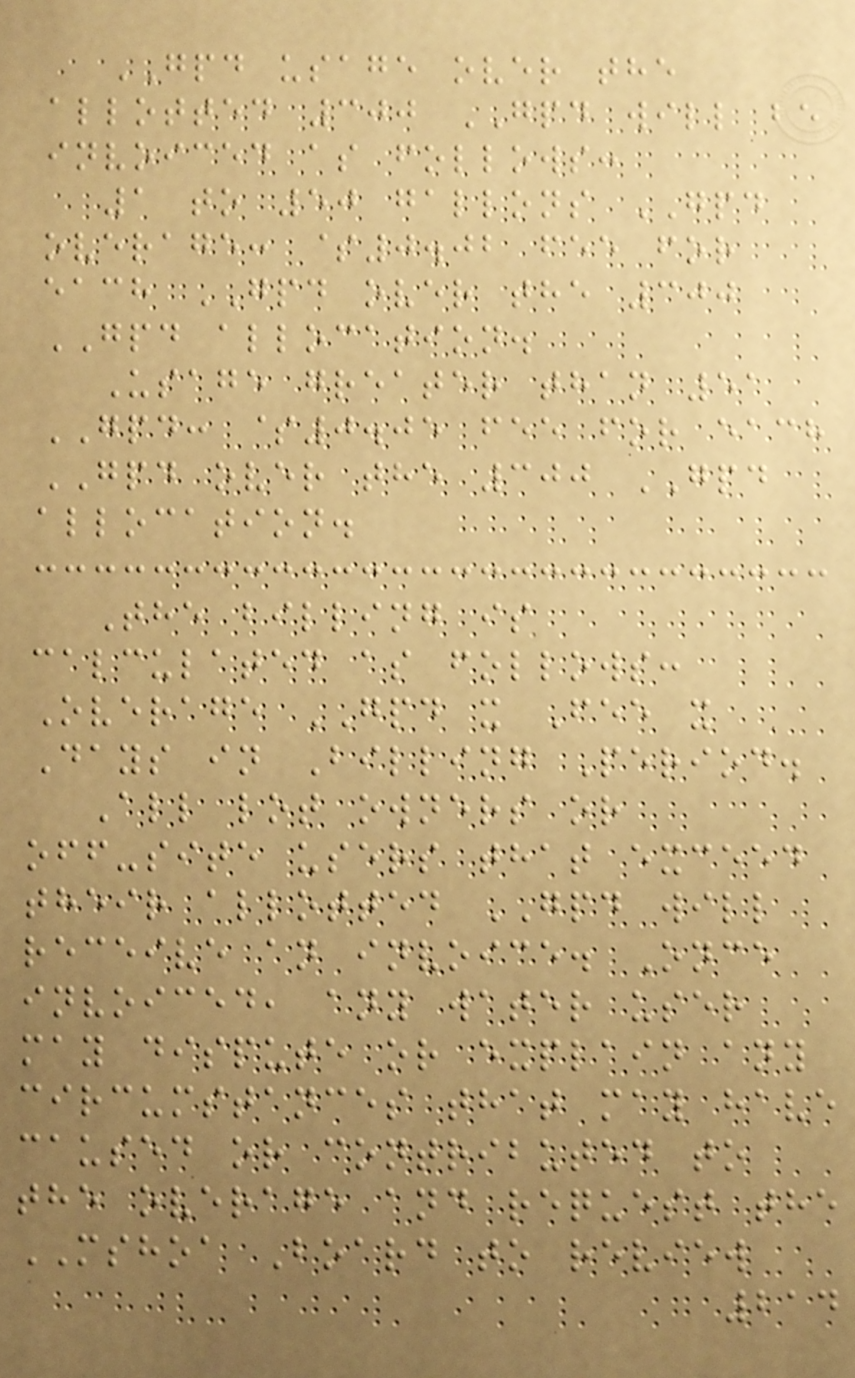GPD usage over the
allotted 300 GPD will be
invoiced as follows:
1 to 50 gallons GPD
overage: $0.02 fee for
each GPD over the 300
GPD allocation.
Usage greater than 51
GPD: $0.05 fee for each
GPD over the 300 GPD
allocation.
The billing is
calculated as follows:
Overage GPD x Fee x
Days in Billing Period.
All lot owners or
off-site users that exceed
their allotted GPD will
receive an invoice. Once
invoiced, any water user
may dispute or explain any
circumstances that may have
caused or contributed to
the overage and request the
MSHOA Board to review
214
